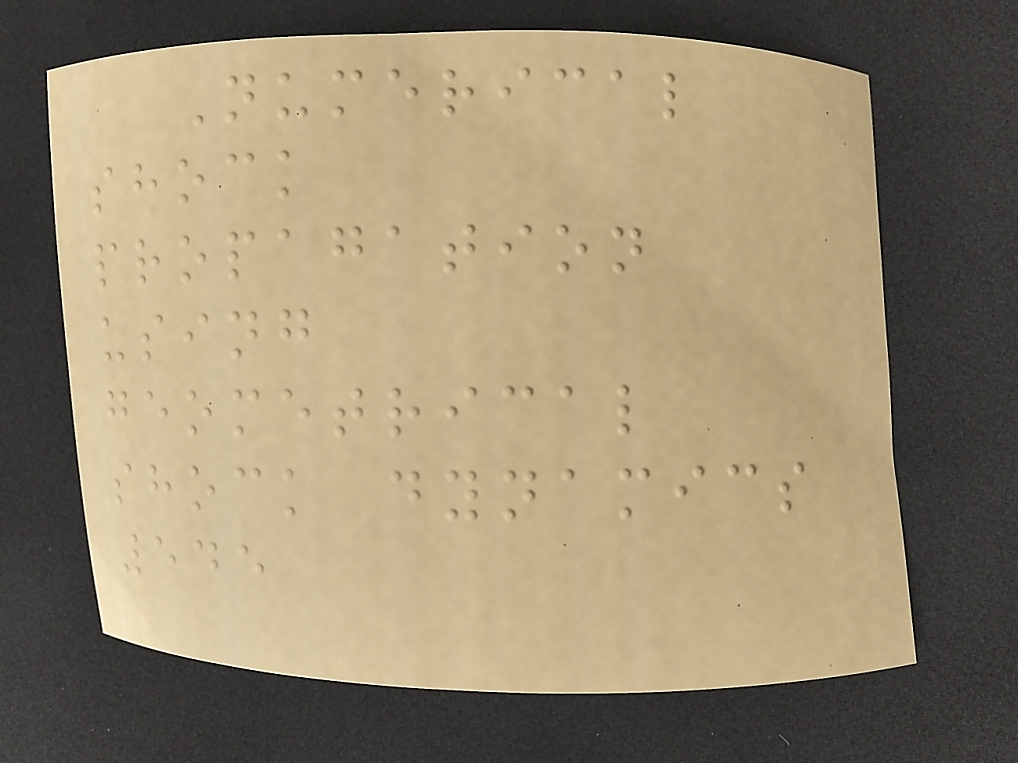Numerical
shock
propagation
using
geometrical
shock dynamics
545
